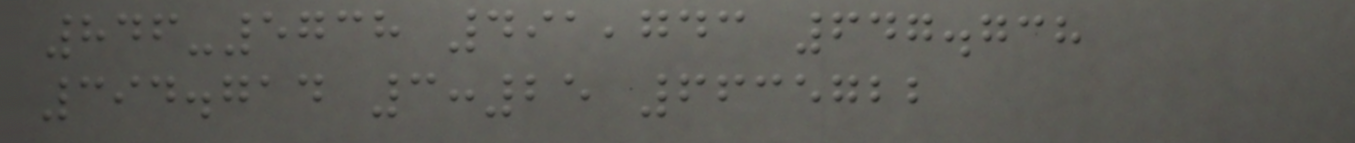846-5738 491,743 647.738
394.714 3:25 6635722
